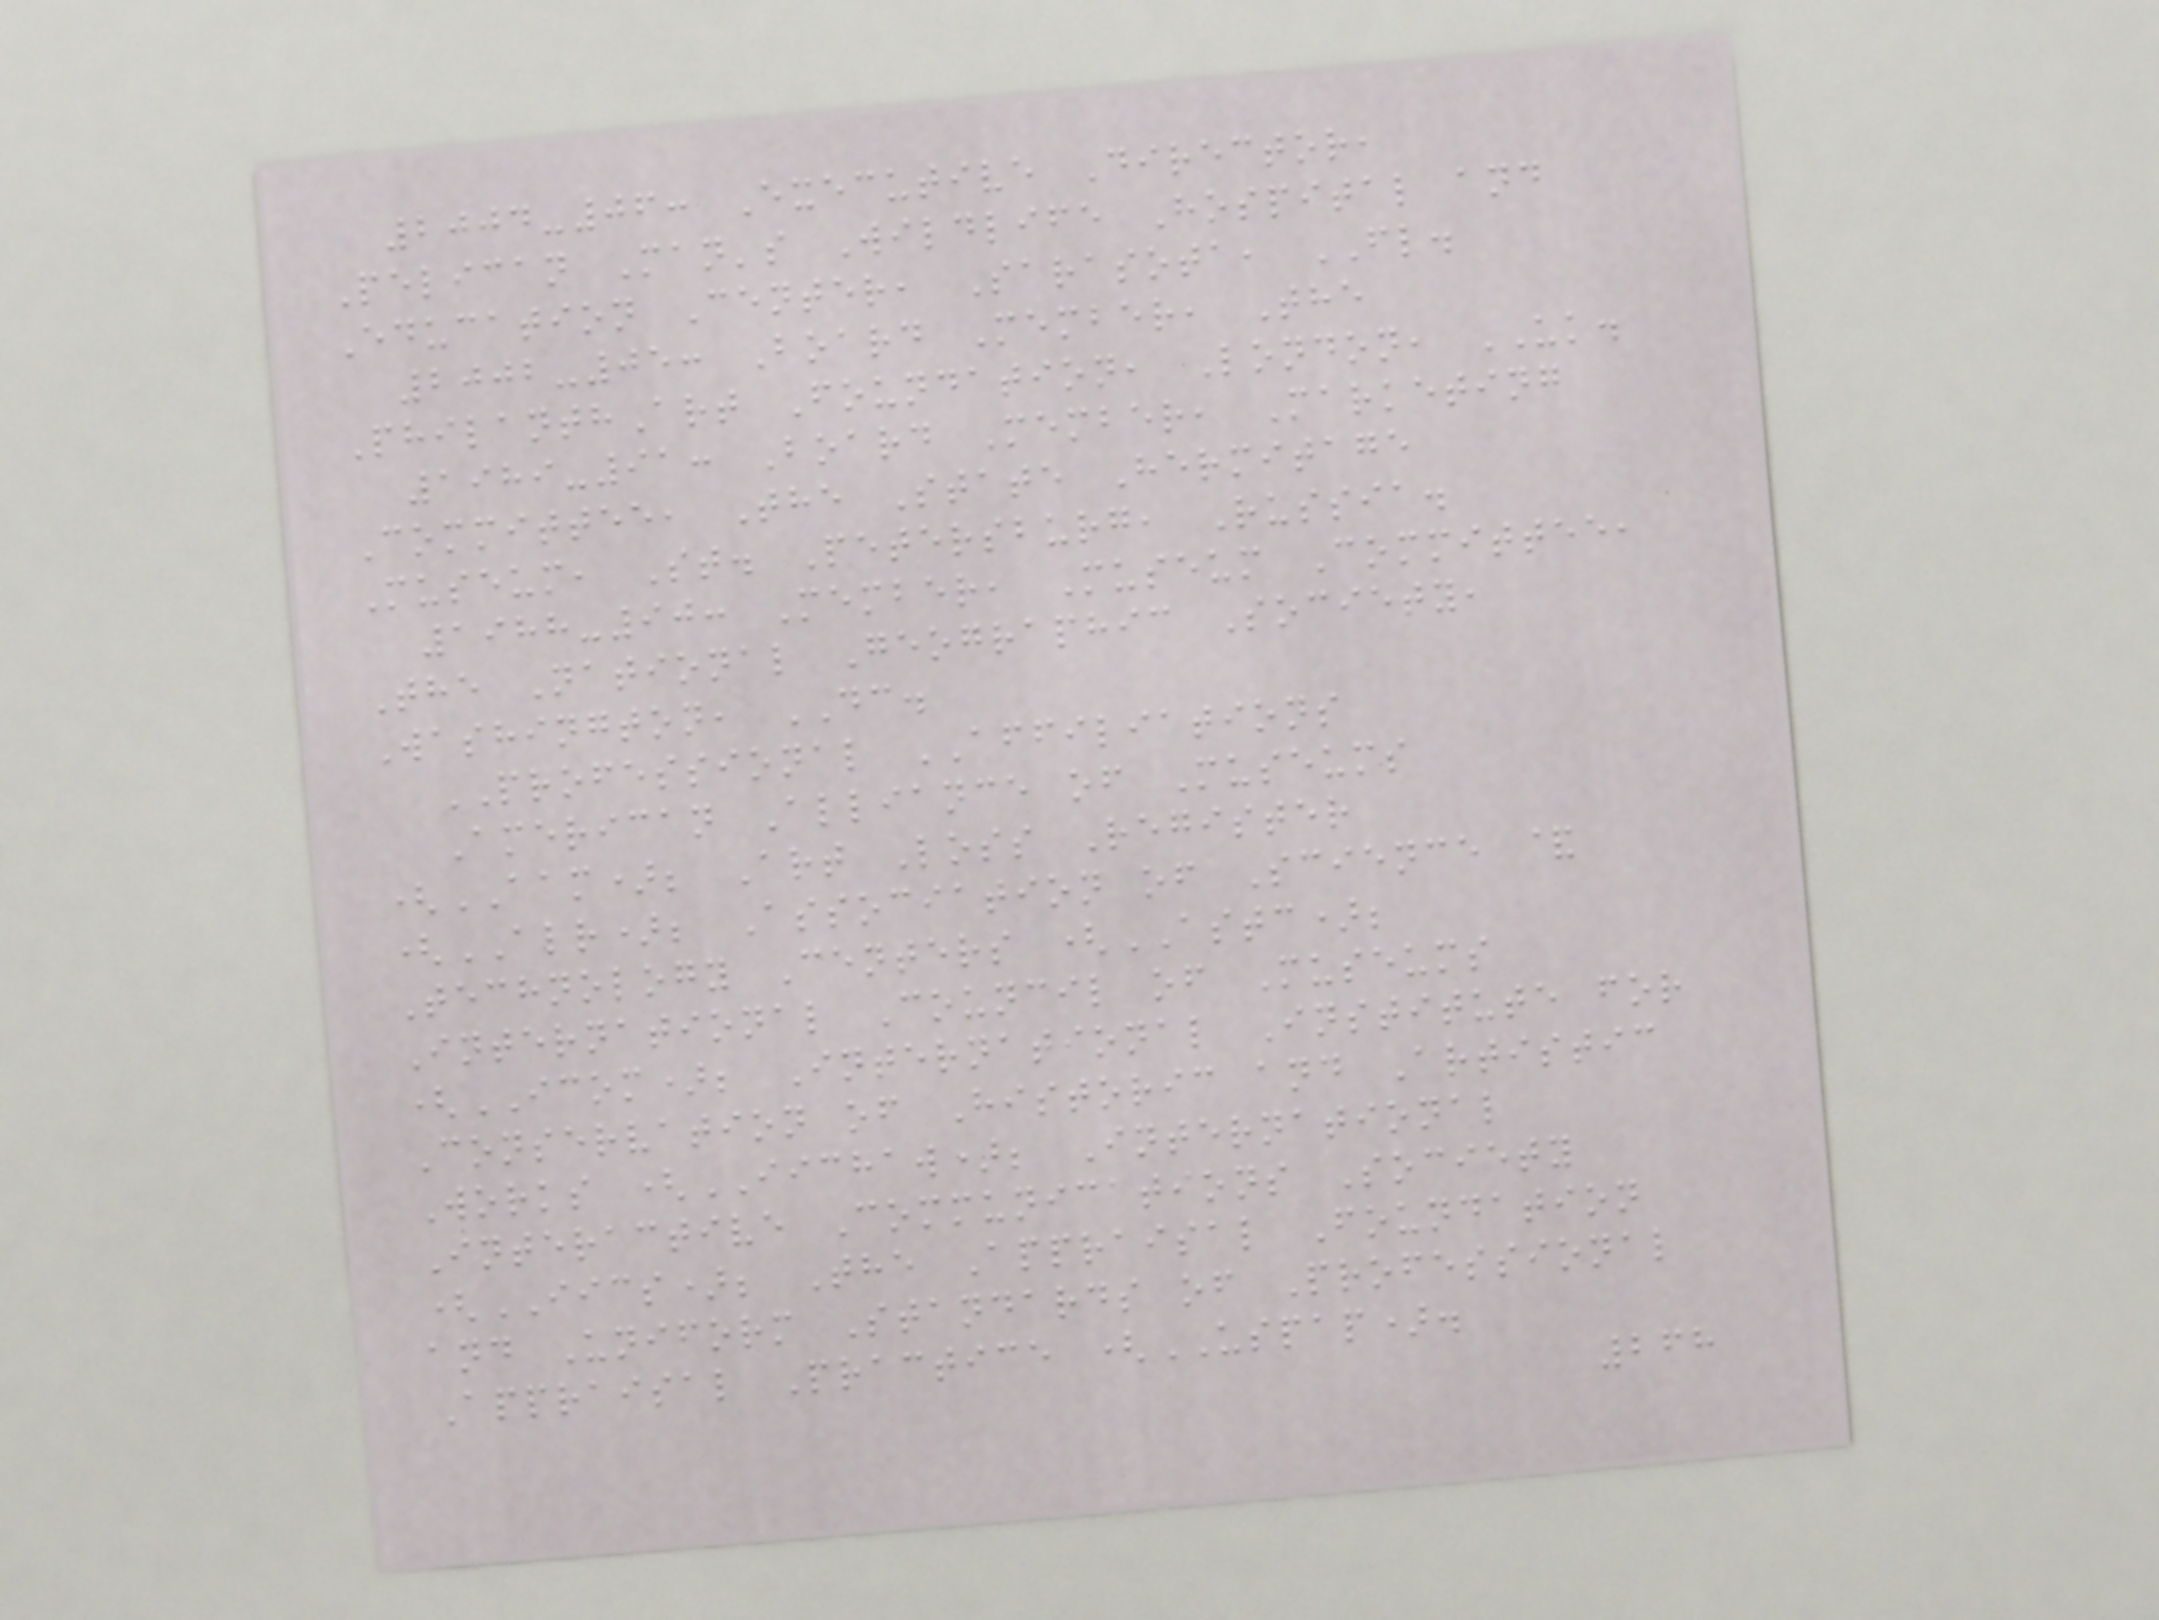2004-06: Executive Director,
Pelican Man's Wildlife Hospital and
Education Center, Sarasota, FL.
2002-05: Board Member, The
PhilanthArt Foundation, London, UK.
1989-91: Board Member, Marketing
Committee, The State Hermitage
Museum, St. Petersburg, Russia.
1988-90: Member, Museum Committee,
The National Geographic Society,
Washington, DC.
PROFESSIONAL AFFILIATIONS
American Alliance of Museums
(AAM); Art Loss Register
(ALR); Association of Science &
Technology Centers (ASTC);
International Council of Museums
(ICOM); International Institute for
Conservation of Historic and Artistic
Works (IICHAW); International
Interactive Communications Society
(IICS); The Appraisal Foundation
and Uniform Standards of Professional
Appraisal Practice (USPAP).
268
